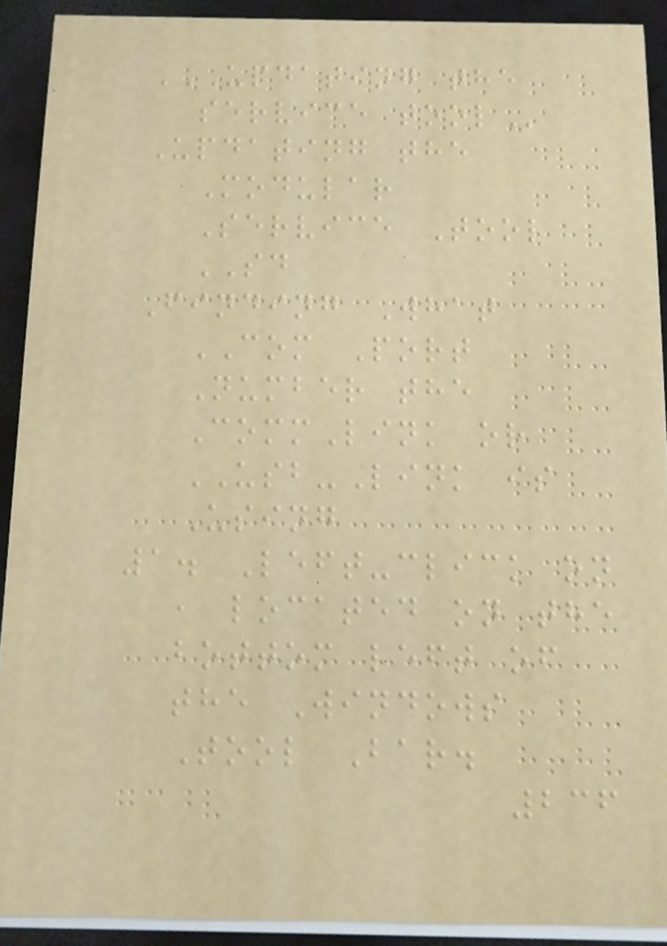UPDATING THE
SERVICE TOOL
Updating the
Modular
Service Tool
SD
Finding What
COM Port
Number the
CommLink or
USB-Link is
Using
1. Left-click on
, located on the
bottom left of
the Windows
Tool Bar.
236
